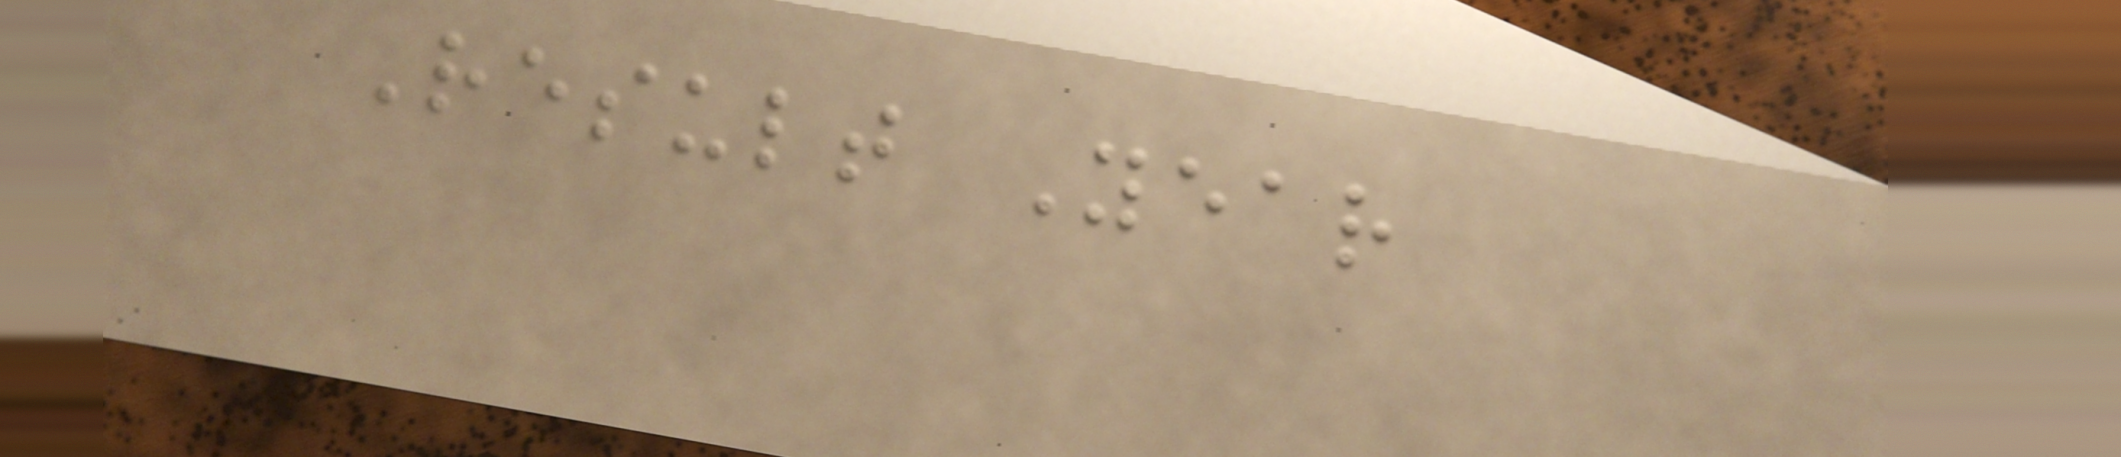Result Year
